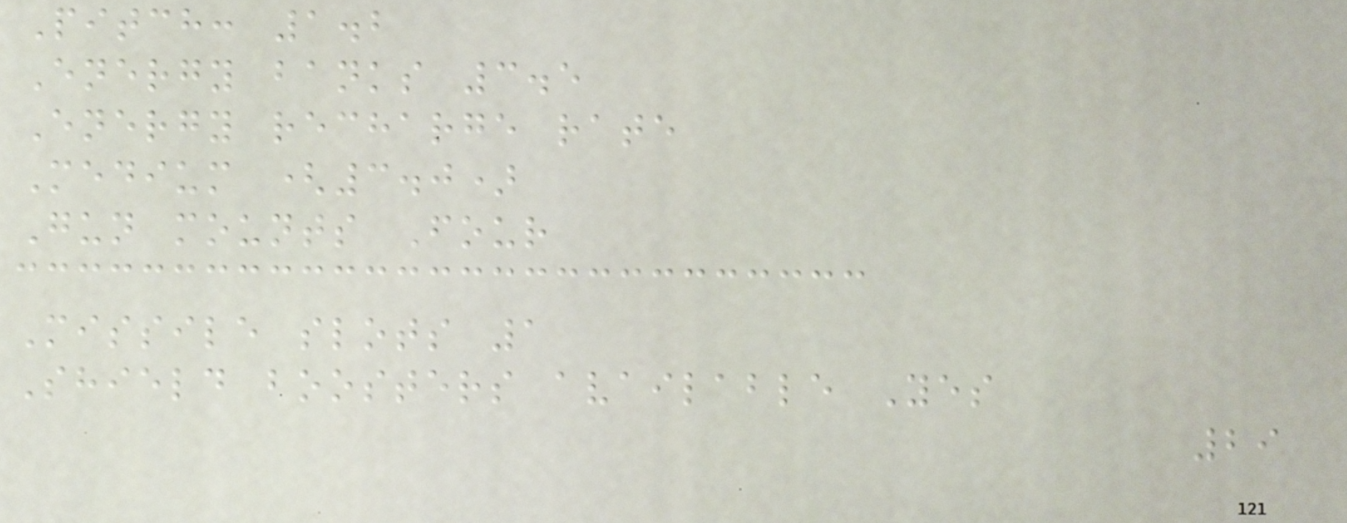Pitch: 1.2
Energy banks 3.5
Energy recharge rate
Medium (3.0)
Gun mounts Four
Missile slots 1
Shield boosters available Yes
29
